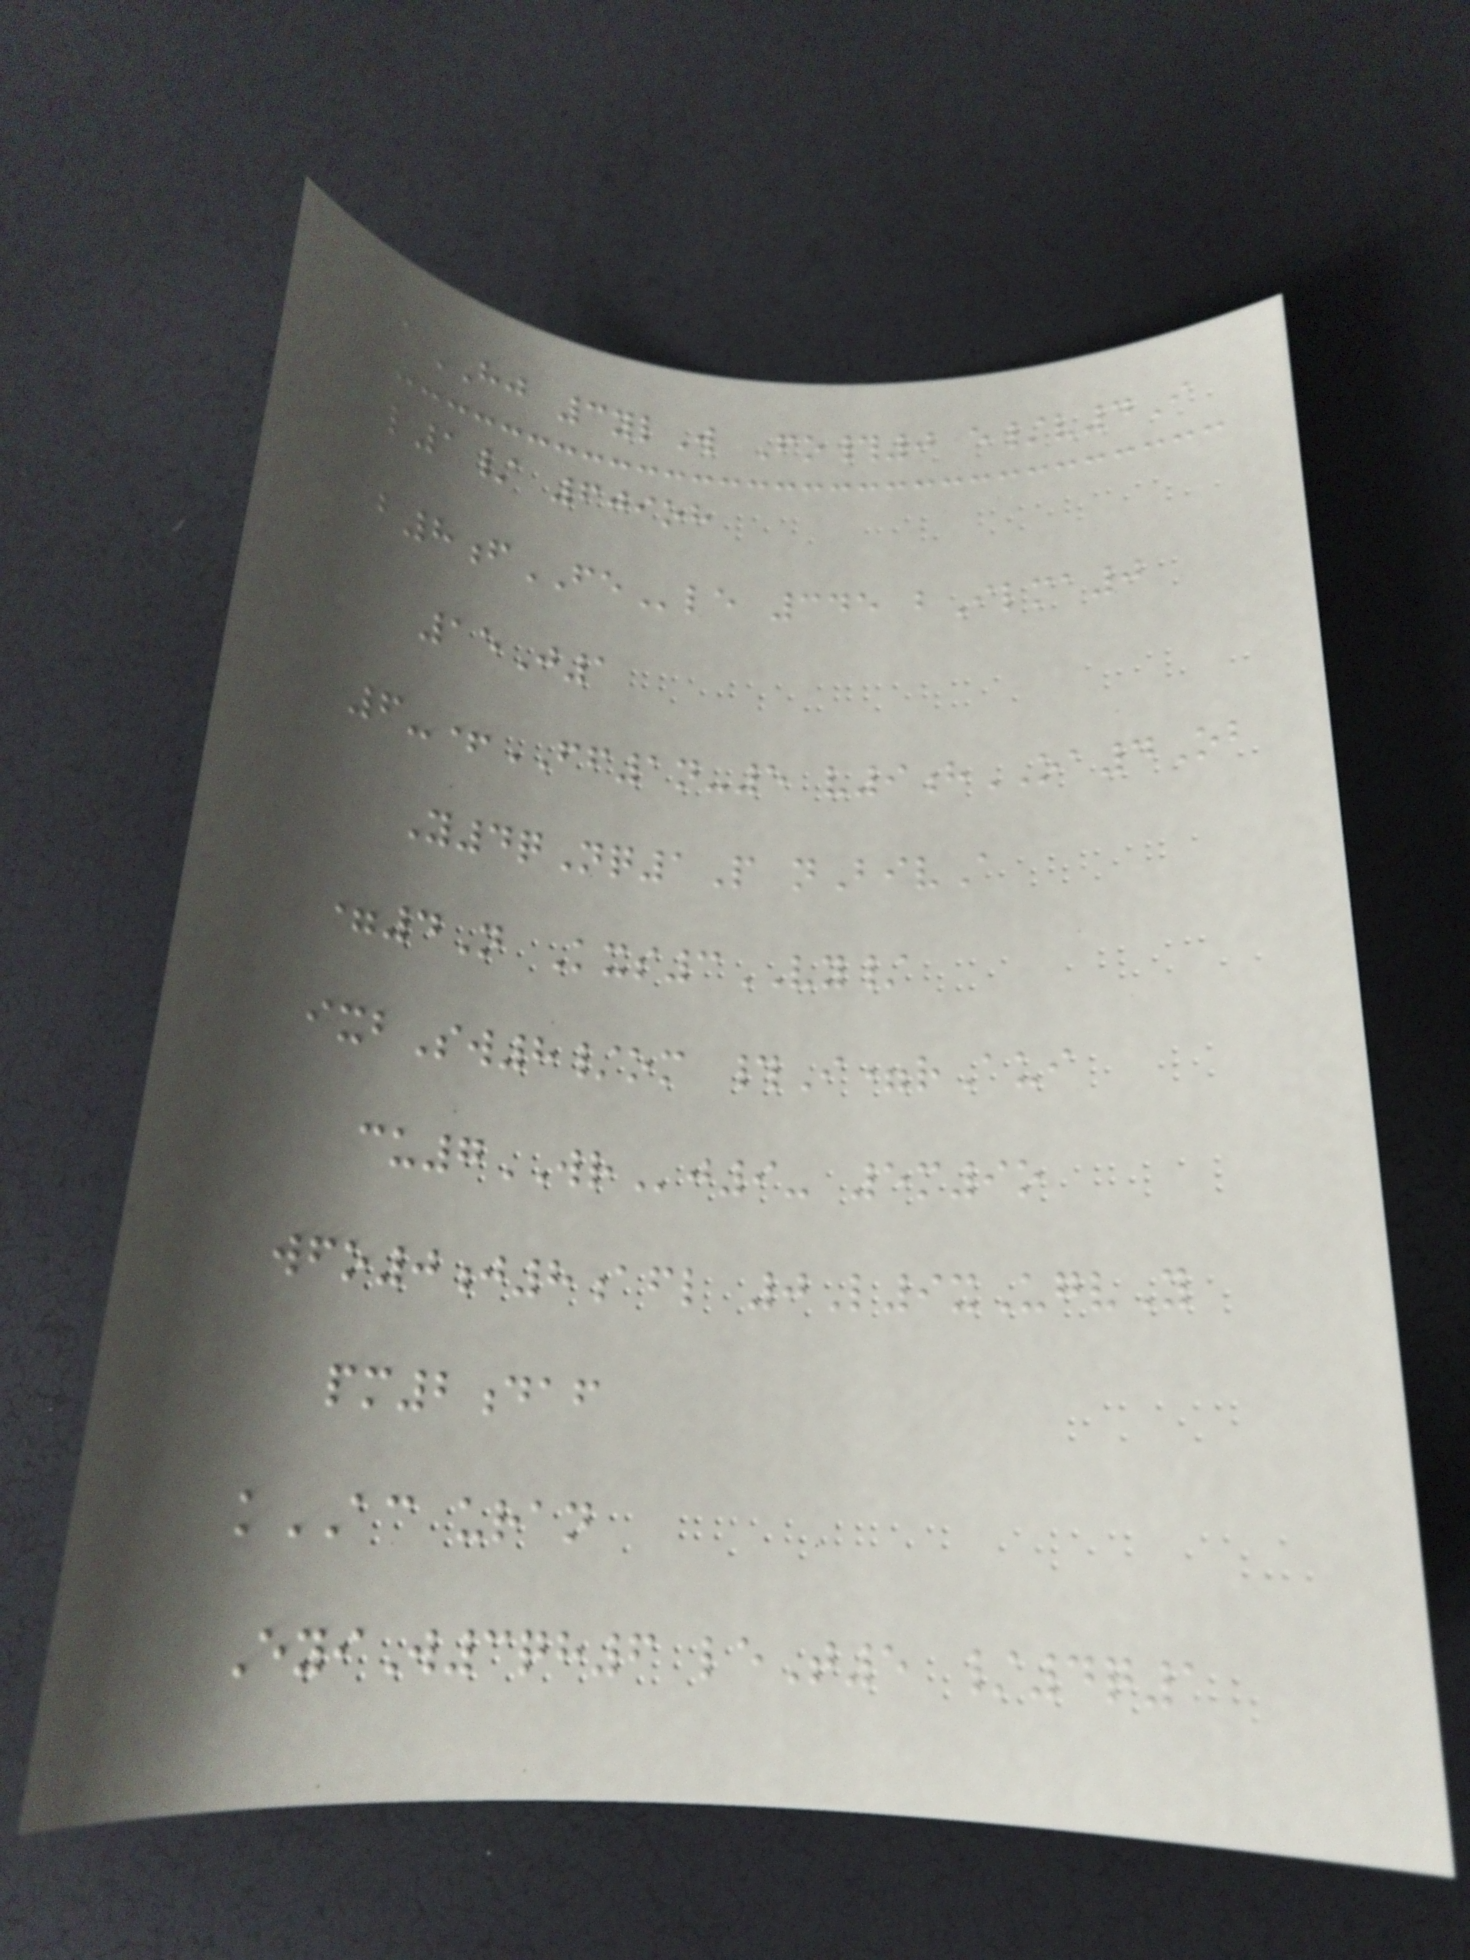aHJ 3ylW Fo#0 e/v4I
l1/ 609oh
b8fFEle 345 bIlma0
15J1
6-+FF1n-5 v9hOA4Ob
Y4qNq1P nBivA
=4N Kxs3VY/
ixbSw8/om #I=rAui
cu7WRj9- 5m9o
wfo0j8afl 0L9xUgvY
pm2daf
kAC uran
EyiW3qh6 leT5 /4q1
